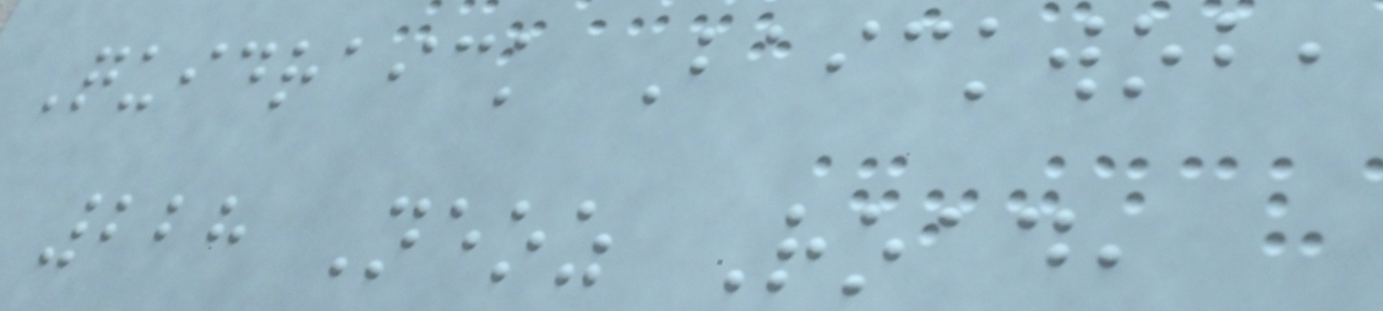Quidraick Baickwob,
228 Neoz Road,
